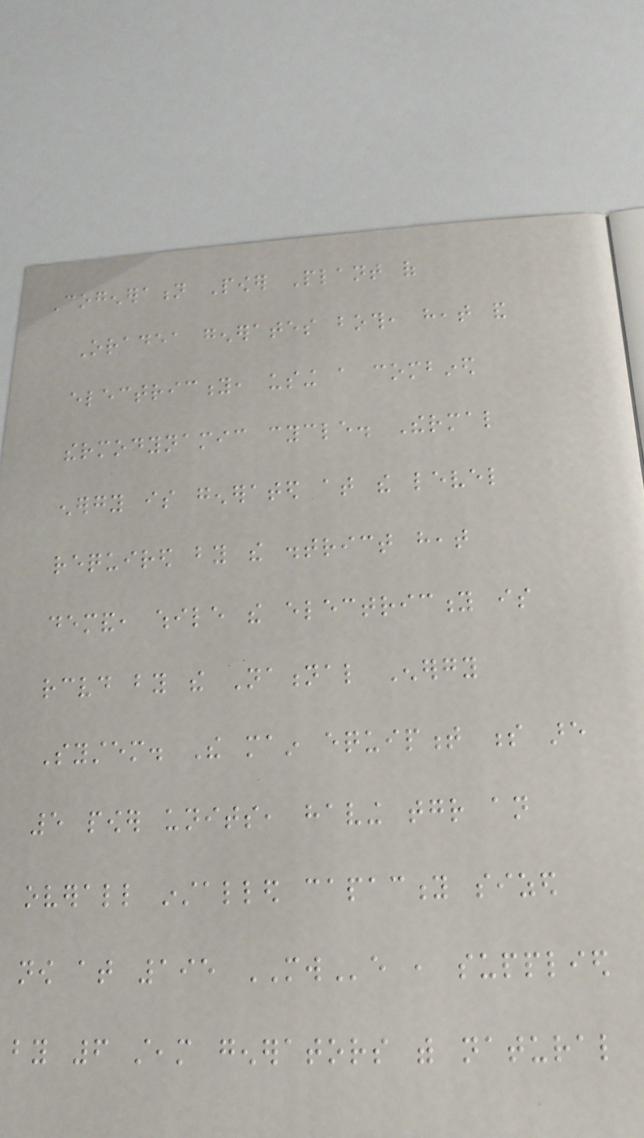Cogeneration Power Plant of
Oradea generates both, heat and
electricity, using a combined
thermodynamic cycle. Thermal
energy is generated at the level
required by the district heat
demand, while the electricity is
received by the National Energy
System. The main equipment s are
5 power units, having together an
overall installed capacity sized
now at 195 MWe , supplied
by 6 steam generators with natural
